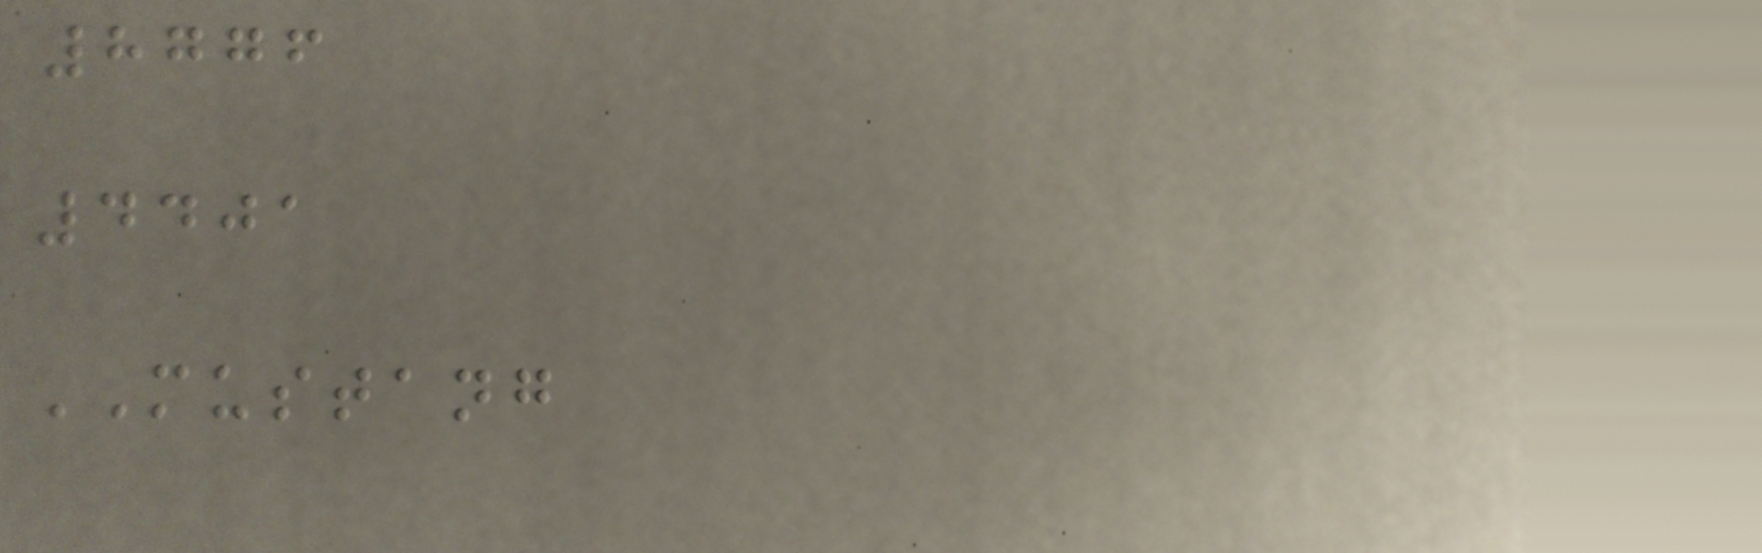8776
4401
MUSTANG
